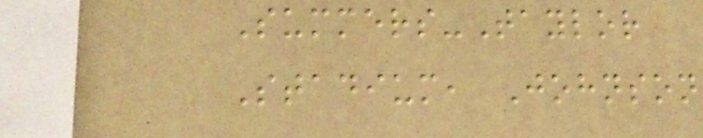Summers-Taylor
Stadium, Johnson
